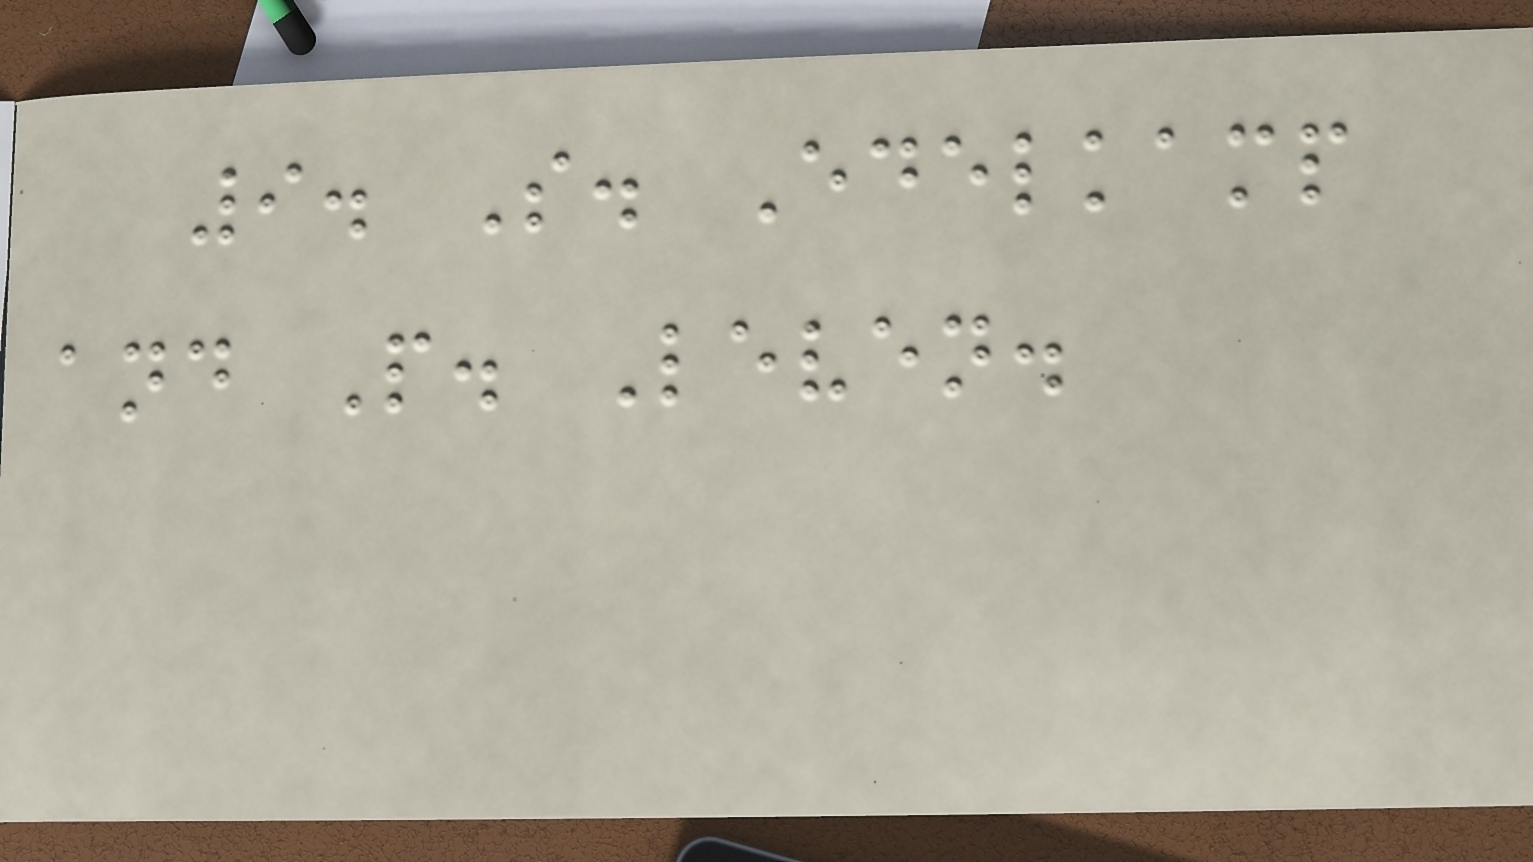9. S. Edelkamp
and P. Leven.
